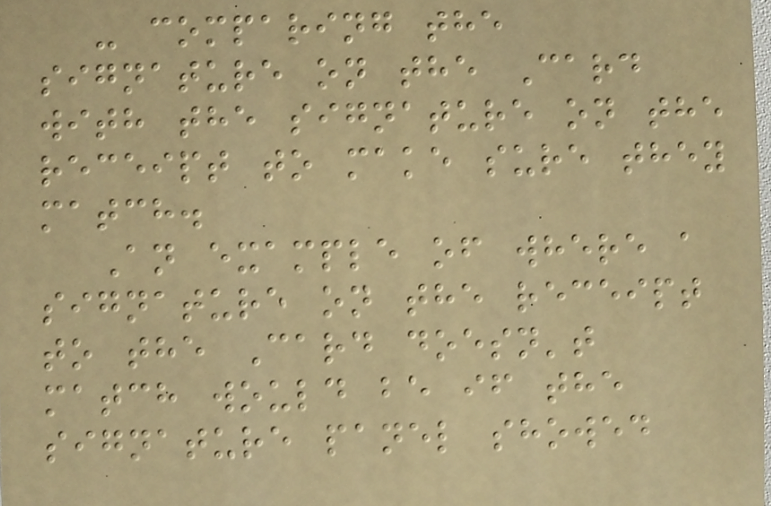- comparing the
signature on the Card
with the signature on the
receipt to make sure they
match.
An example of where a
signature on the receipt
to the Card doesn't
match would be if the
signature panel showed
